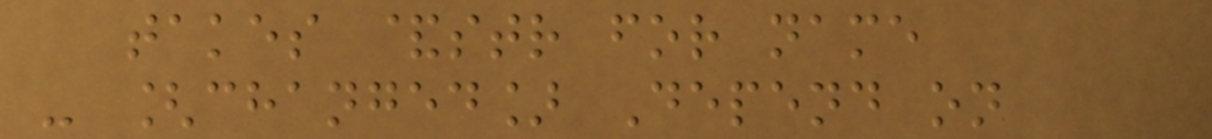takes &str for name
- [changed] Depend on
